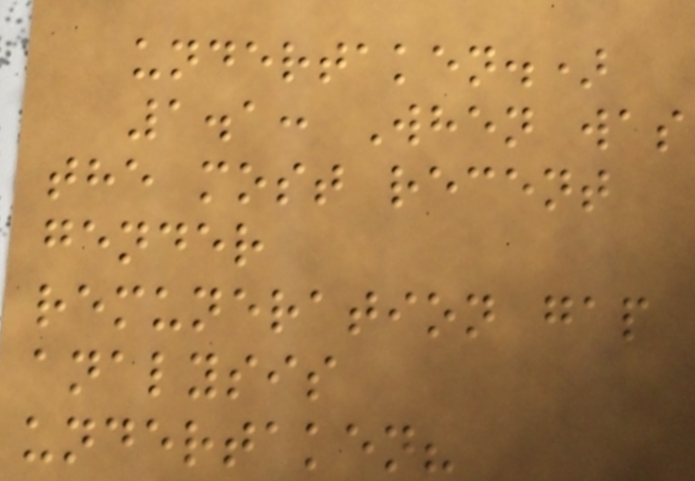undertaken.)
1.1: When was
the most recent
gender
remuneration gap
analysis
undertaken?
